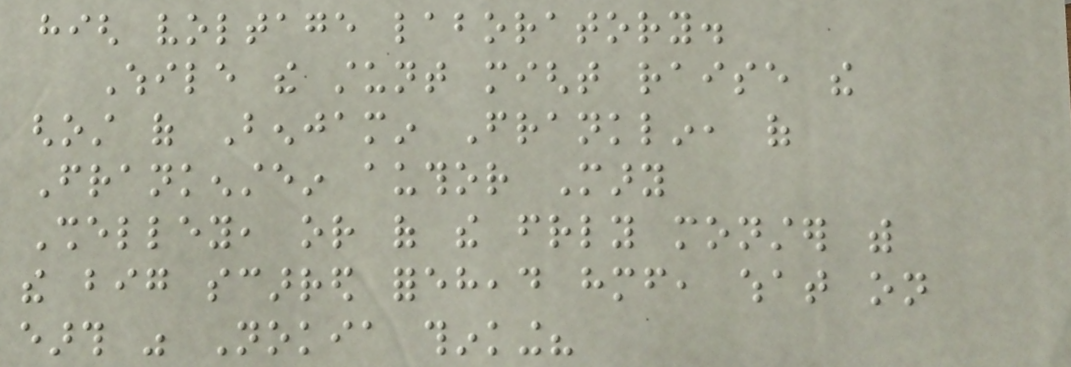high voltage laboratory.
While the stunt might raise the
ghost of Benjamin Franklin, of
Frankenstein author Mary
Shelley, or of the friendly monster with
the big scarred forehead himself, what on
earth was Nokia thinking?
